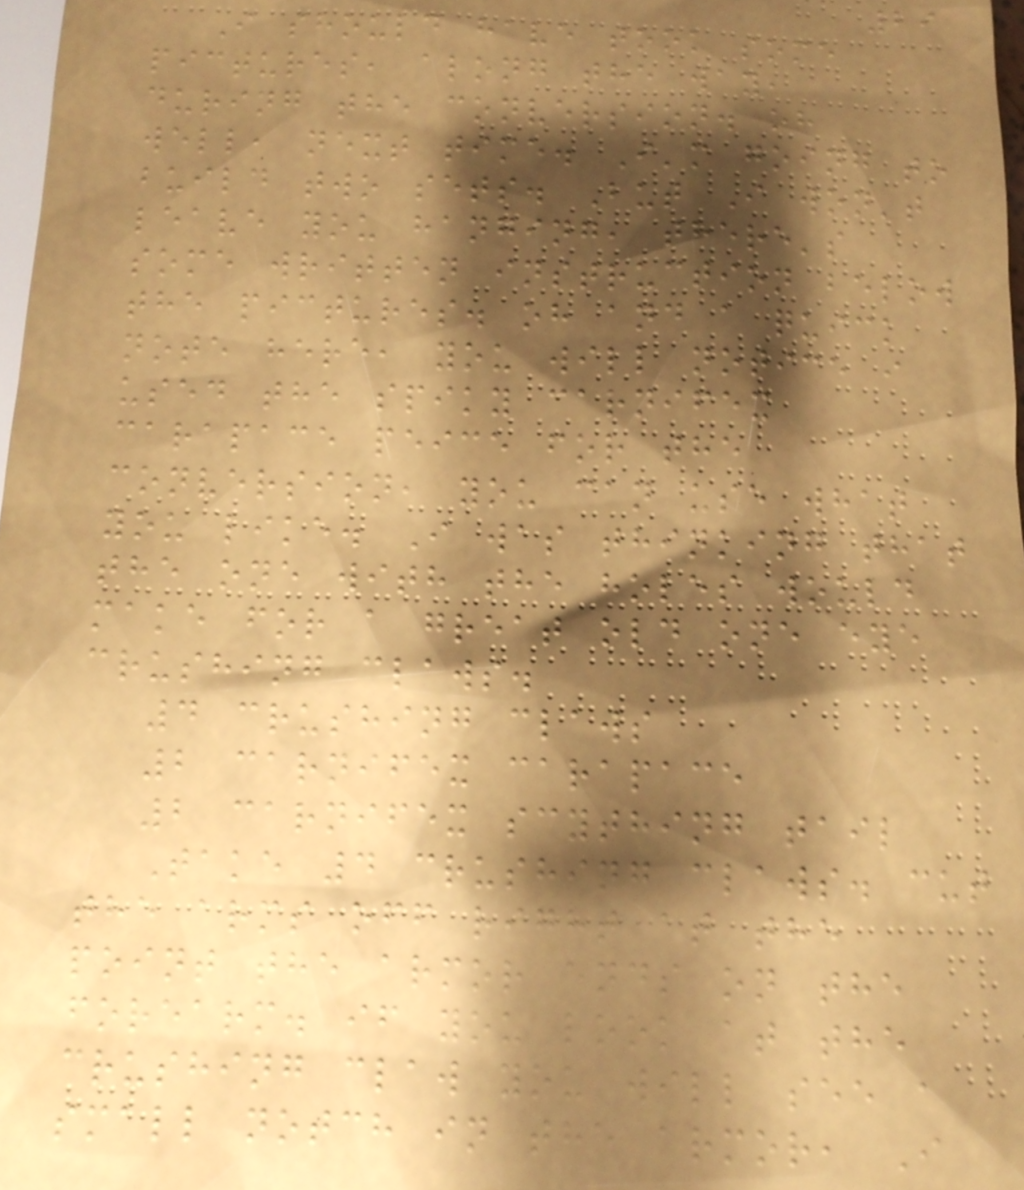29
I should have took some
pictures, along the way,
during the conversion. oh
well, next time. I'm going to
build two sets. But I won't
leave you hanging, there's
some written instruction below
the pictures. oh and a quick
note here, you will notice i
used the spiky carnifex
carapace peice for the
conversion, you can use what
you like. I was thinking that
the one with the holes would
make for a great old one eye
crushing claws.
4 crushing claws
2 carnifex carapace
2 carnifex scything tail
Take 4 crushing claws. cut
the arms off right at the
point the armor ends on the
forearm. if you look at the
crushing claw you will see a
small notch in the armor, I
